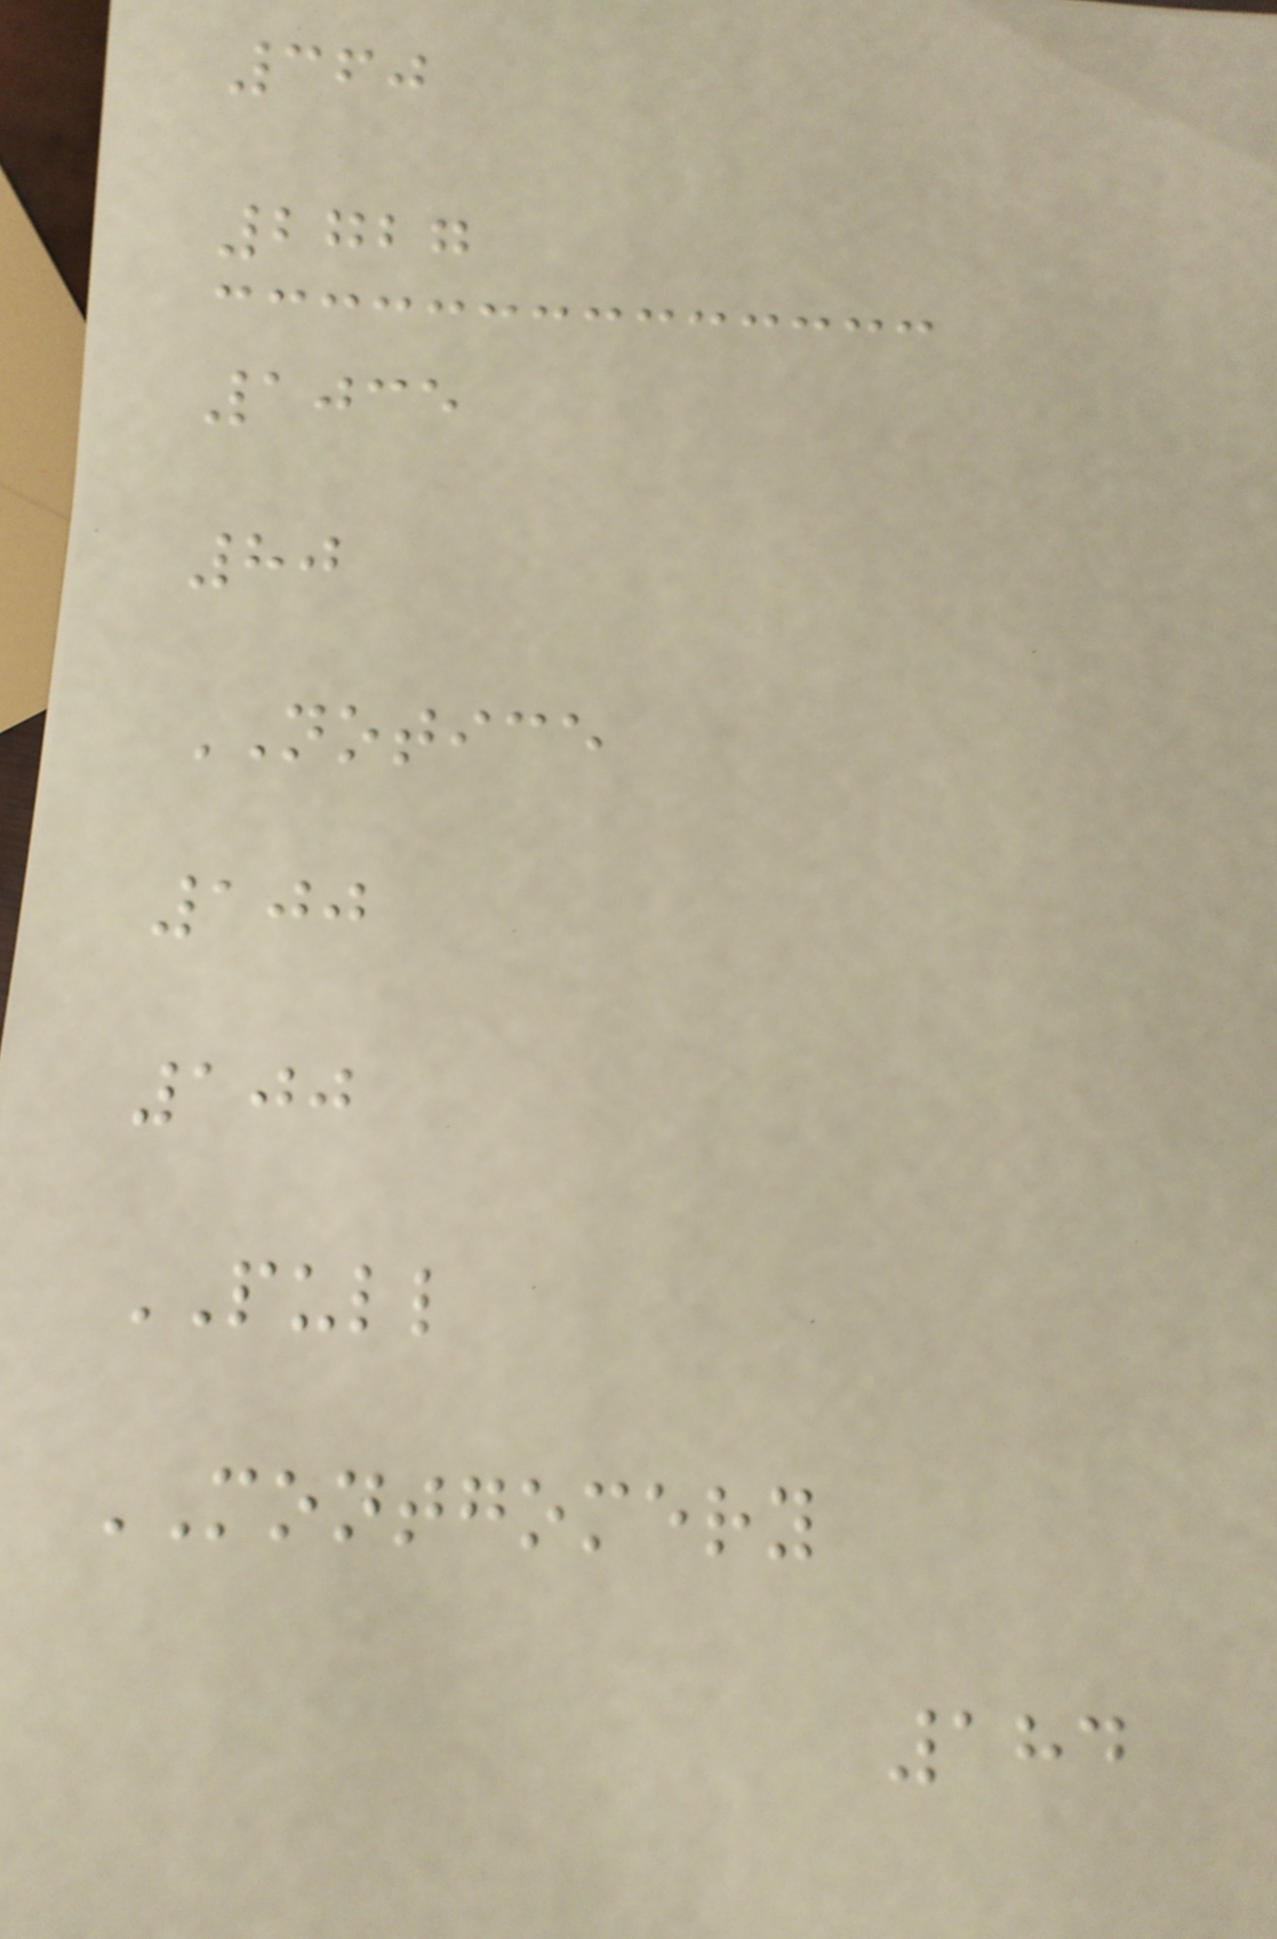360
2727
1035
80
NOTICE
100
100
PULL
MONTGOMERY
184
